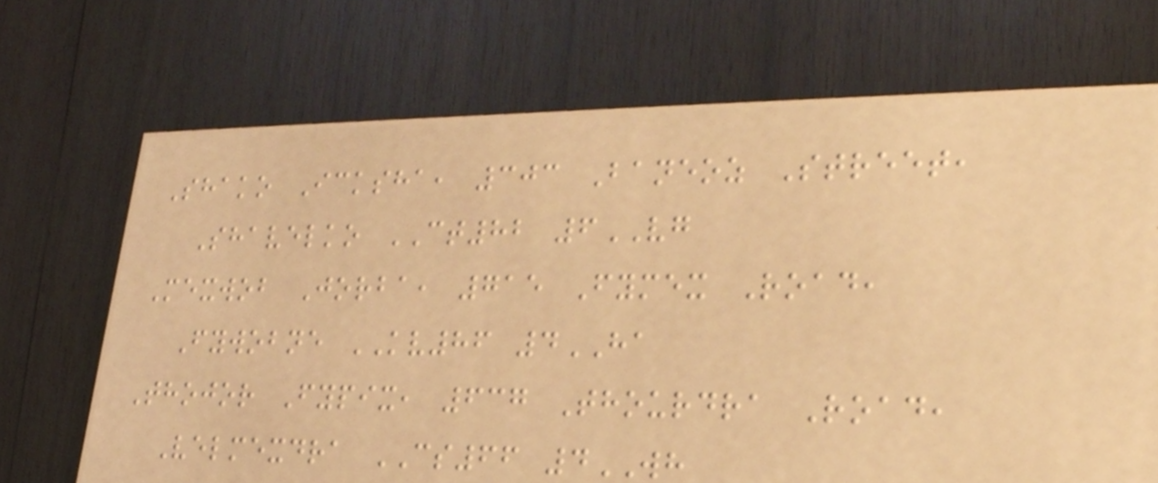Shako Icksha, 303 Baneoz Street,
Shavelko CT82 6VG
Mexwob Jorba, 715 Fymex Road,
Fywobne KV86 4HA
Thojor Fypix, 637 Thourdra Road,
Velmexdra CS66 4WH
